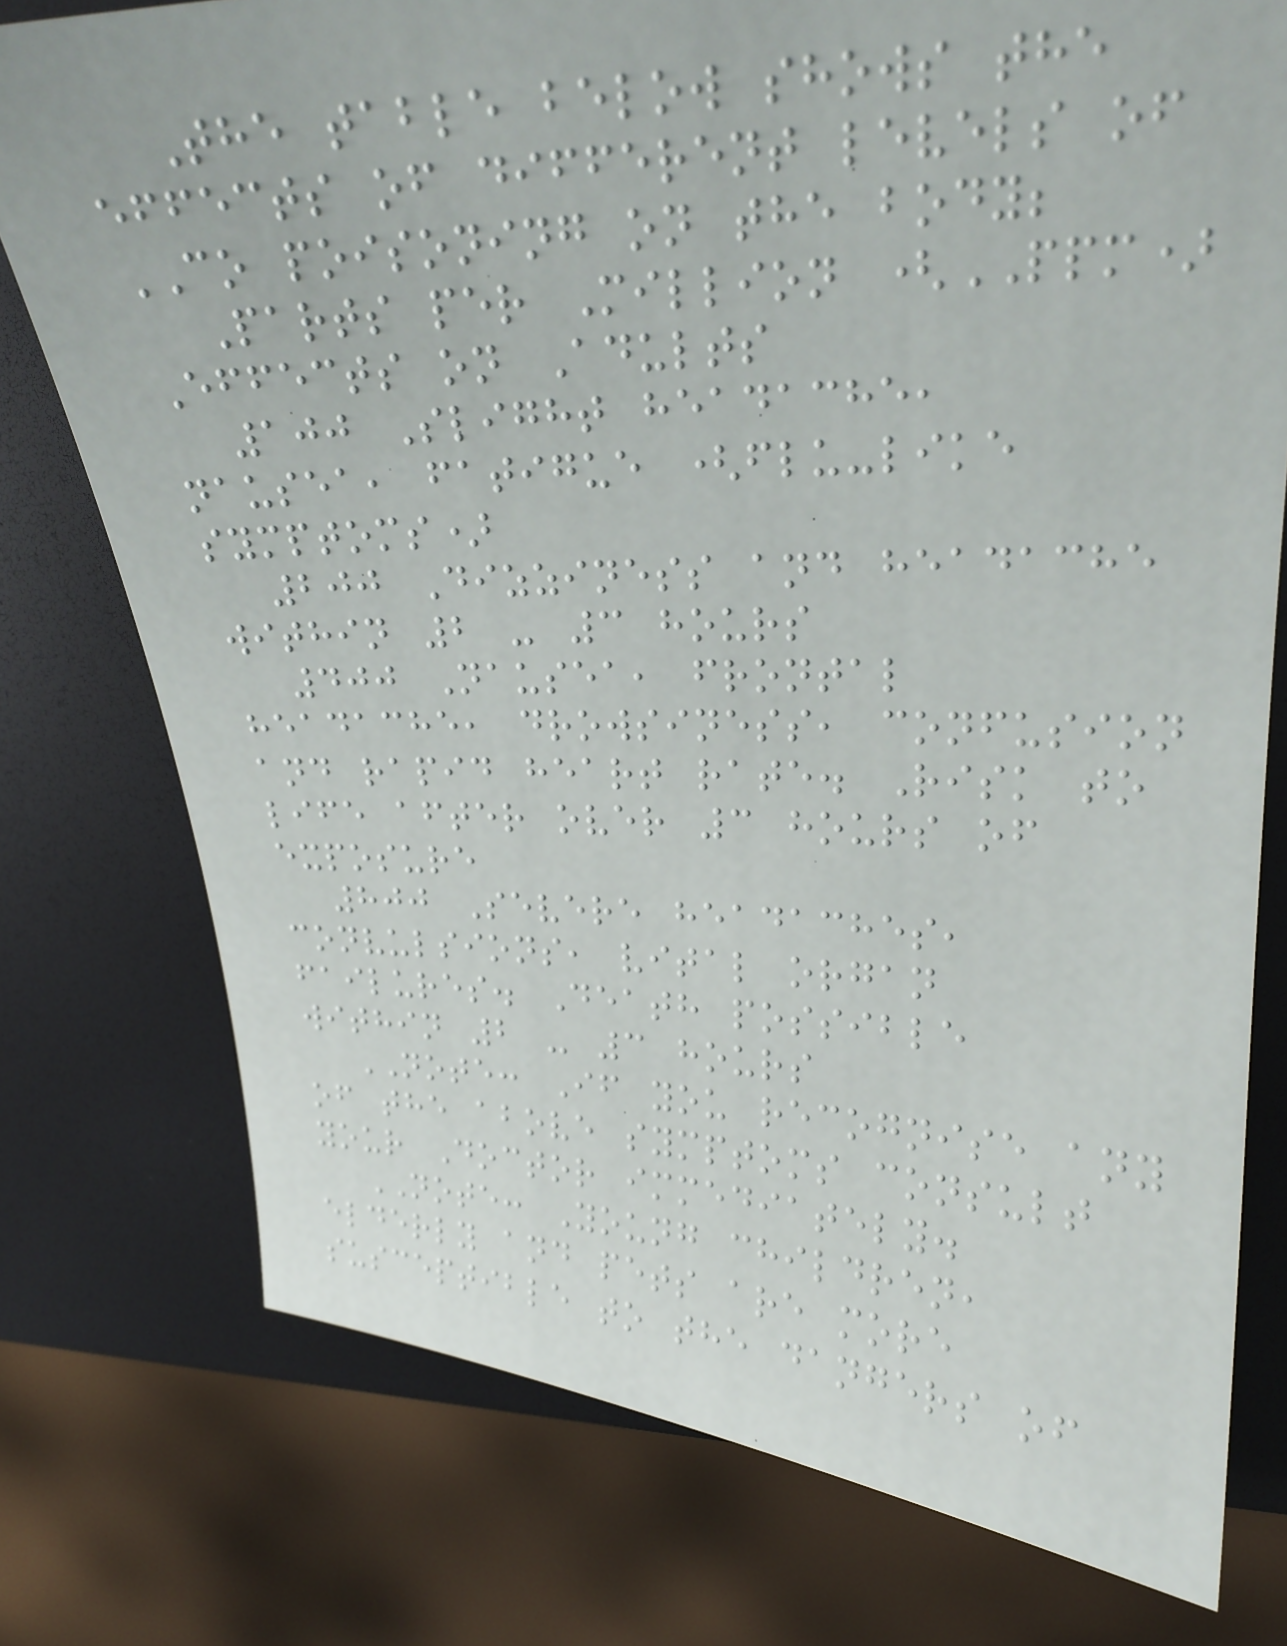The table below shows the
effects of different levels of
CO poisoning on the body;
Parts per Million (PPM)
Effects on Adults
100 Slight headache,
nausea, fatigue (flu-like
symptoms)
200 Dizziness and headache
within 2 - 3 hours
400 Nausea, frontal
headache, drowsiness, confusion
and rapid heart rate. Risk to
life after over 3 hours of
exposure
800 Severe headaches,
convulsions, vital organ
failures. Death possible
within 2 - 3 hours
NOTE: If you recognise any
of the above symptoms consult
your Doctor immediately.
NOTE: Young children,
elderly and pets are more
susceptible to the dangers of
